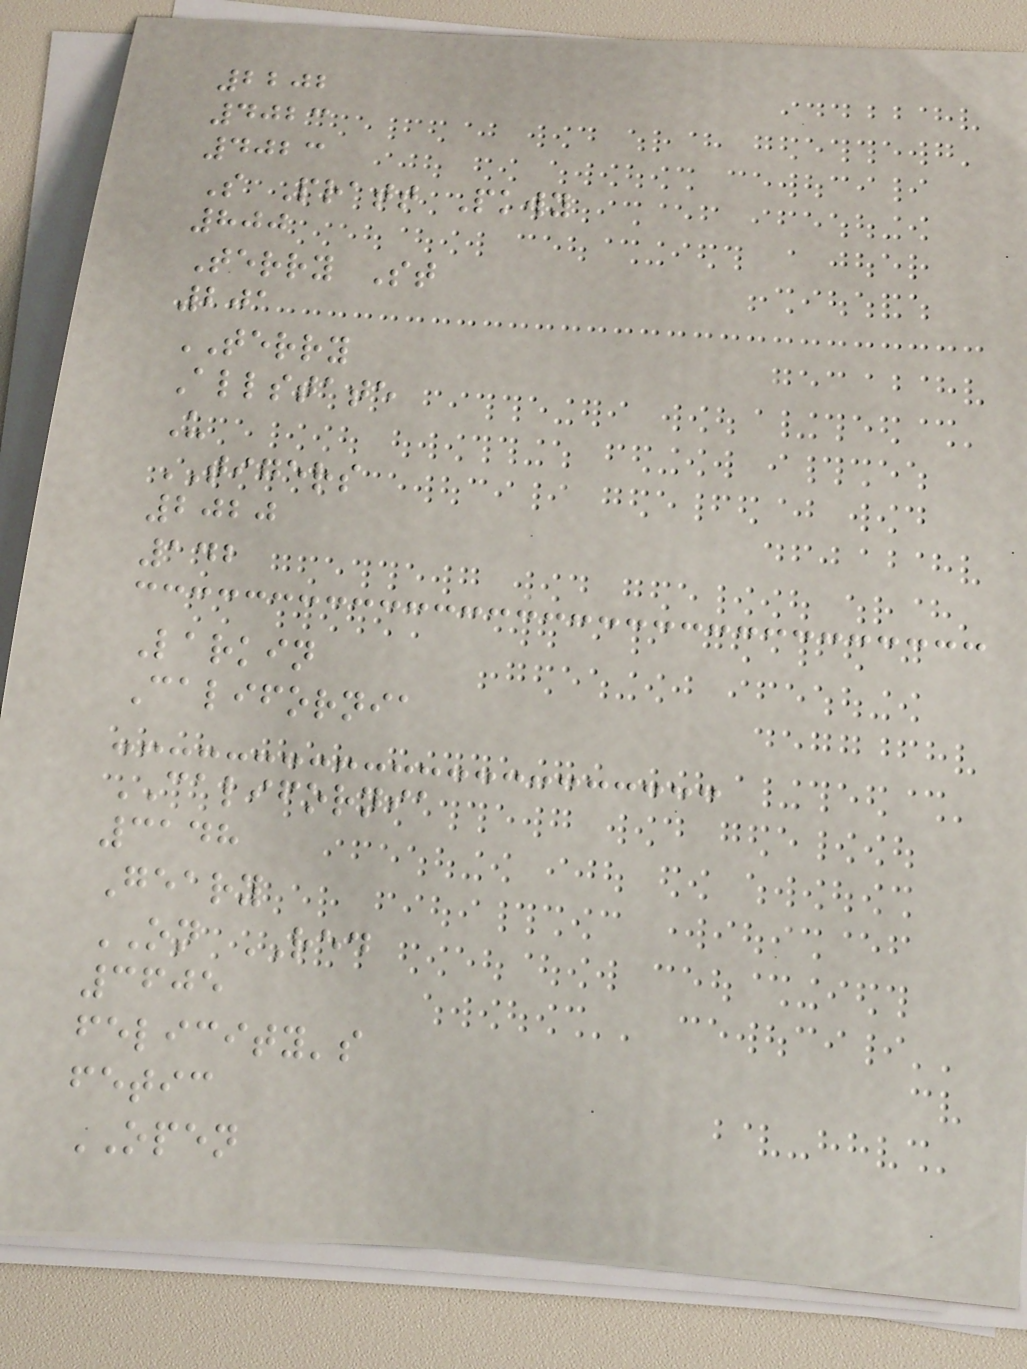2202
4023
4023
S Pratt Pkwy
800
Terry St
201
TERRY
Allstate
U
TIGERS
2020
142
Larkin
California
CALIFORNIA
3148
Geary
ON RED
3605
felicity's
fetic
OPEN
